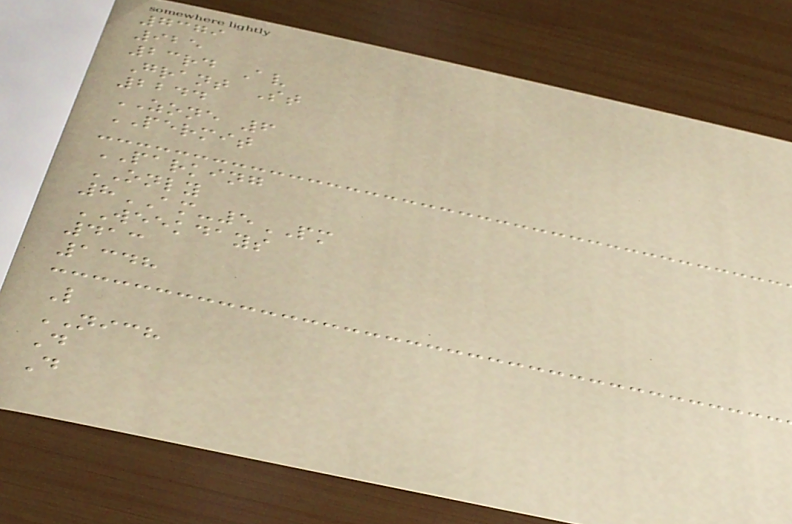7379
925
23rd Av
Grant St
2244
ZONE 6
PERMIT
PARKING
ONLY
8AM-5PM
WEEKDAYS
413
1348
L
NICH
D
D
